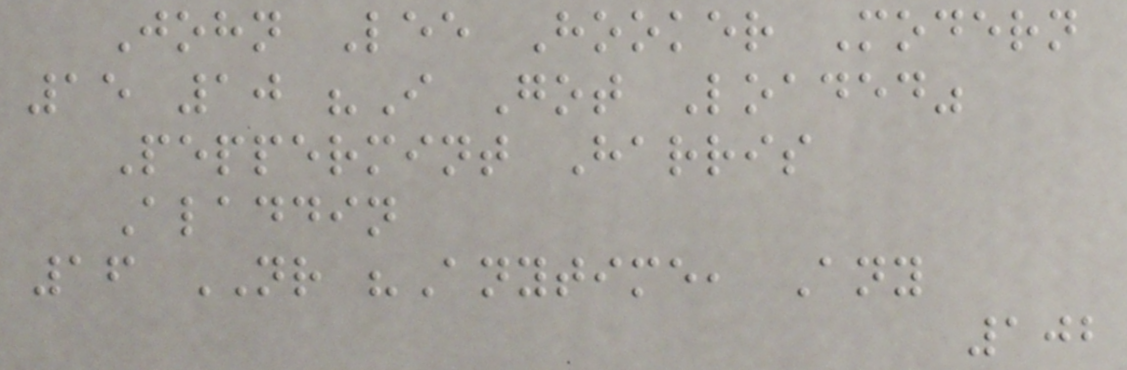John Lee Hooker Modern
15 10 "I Got Loaded"
Peppermint Harris
Aladdin
16 NR "Anytime, Any
102
